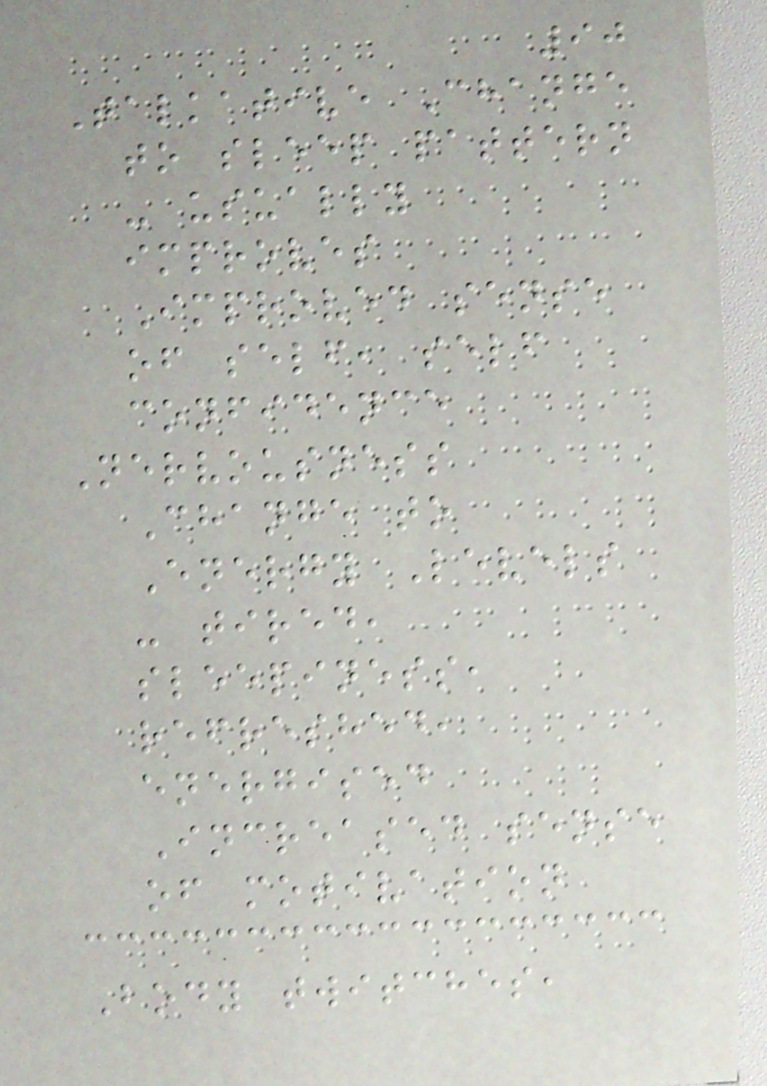90
Talkative Change
to sleep pattern
- usually
improves
Improved sense
of self, self
confidence
Nervousness
Change to
Energy Levels
- tired,
sleepiness,
refreshed,
energised
Increased sense
of motivation
Body twitches,
